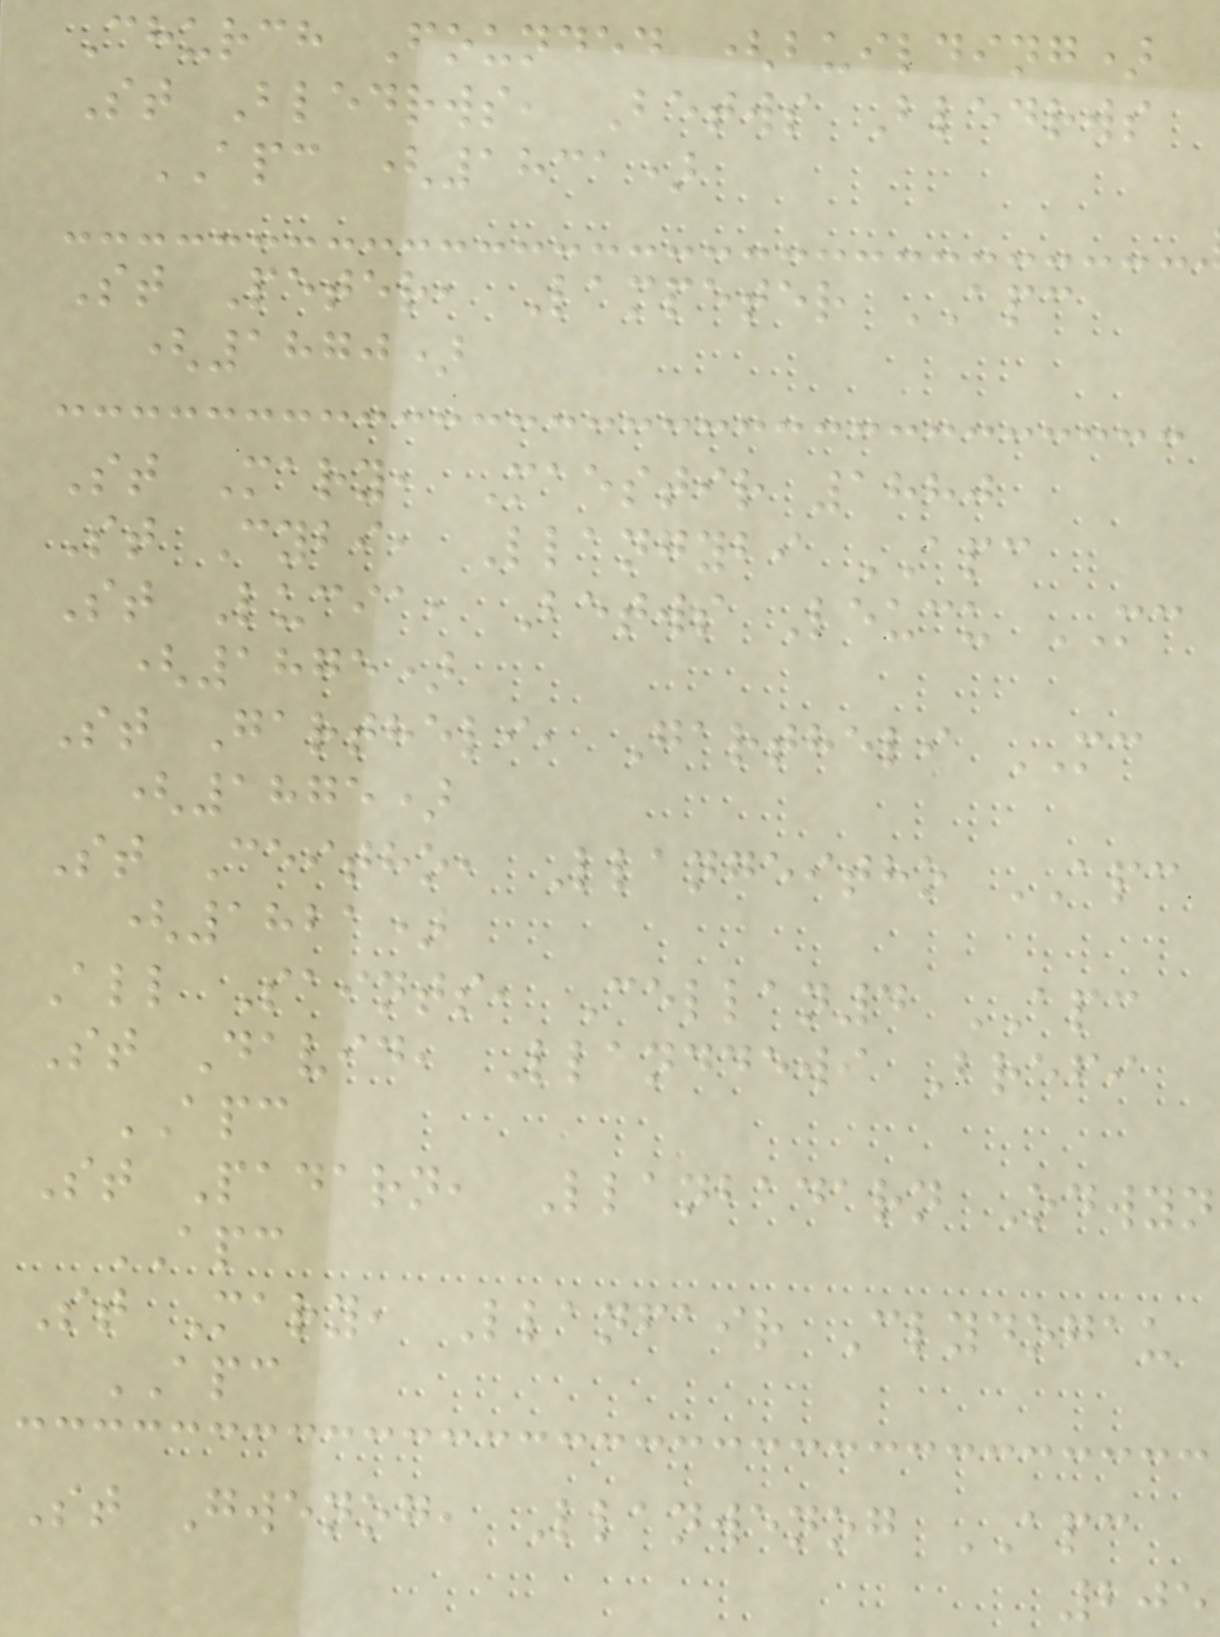Church Founded (building)
St Bledrws, Betws Bledrws
APC (1831)
St Peter, Lampeter APC
(1870)
St Mary, Maestir 1880
St Cybi, Llangybi APC
St Lucia, Betws Leucu MC
(1875)
St Gartheli, Gartheli MC
(1875)
St Ceitho, Llangeitho APC
(1821)
All Saints, Cellan4 APC
St David, Llanddewi Brefi
APC
St Padarn, Llanbadarn Odwyn
APC
St Mary, Llanfair Clydogau
APC
St Gwenog, Llanwenog APC
205
